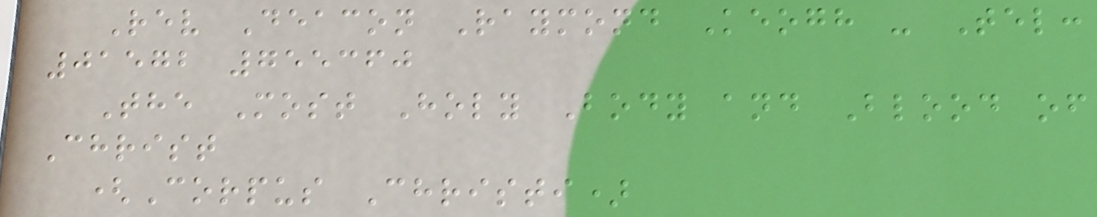Rev Deacon Raymond Keogh - Tel:
01572 755360
The Most Holy Body and Blood of
Christ
(Corpus Christi)
